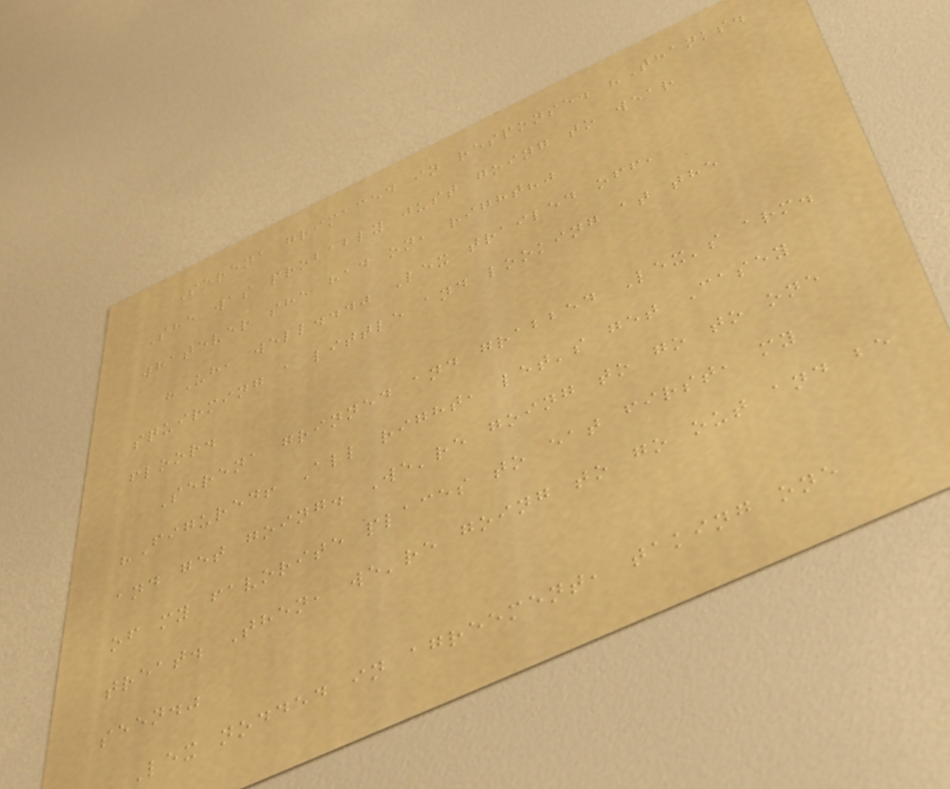Serena grimaced in response. "Thanks.
She was probably just going to wear
whatever she had on, right?"
"Uh, well..." Lex trailed off,
squirming a little and looking at the
floor.
Serena grinned and grabbed Lex's arm.
"Figured! All right, let's get Casey
and get going. We're going to go to one
of my favorite places to eat first, my
treat. Then, we're going to go out and be
seen."
Lex nodded in agreement, taking one
